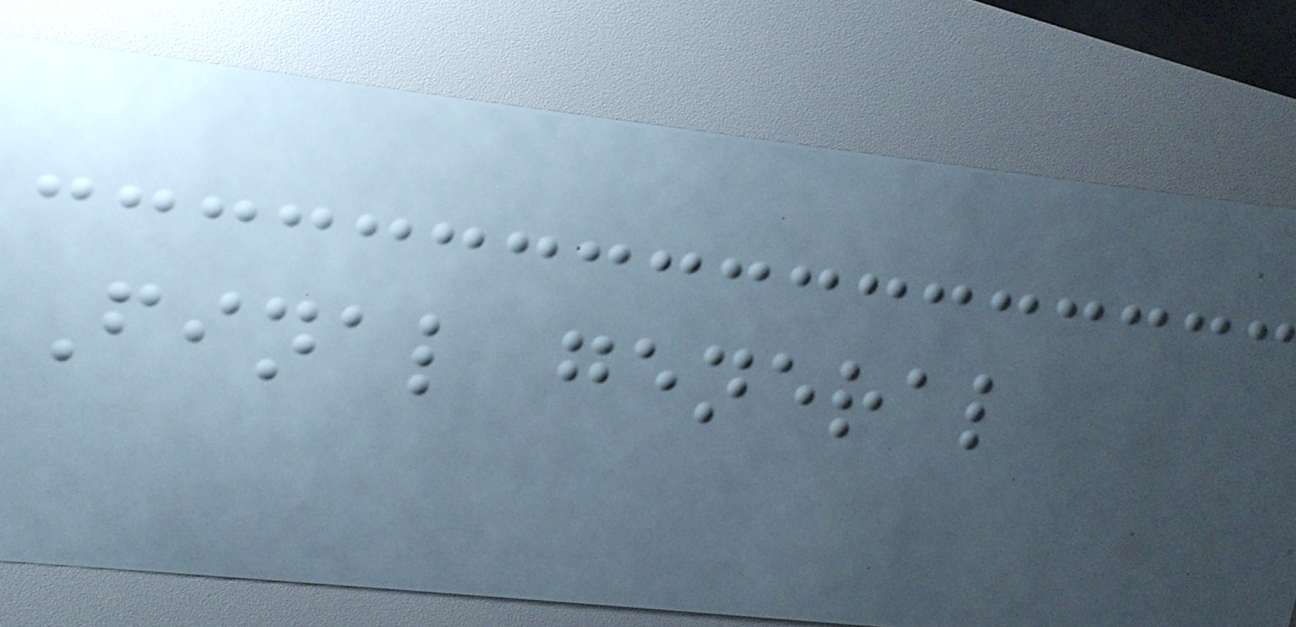Final general
